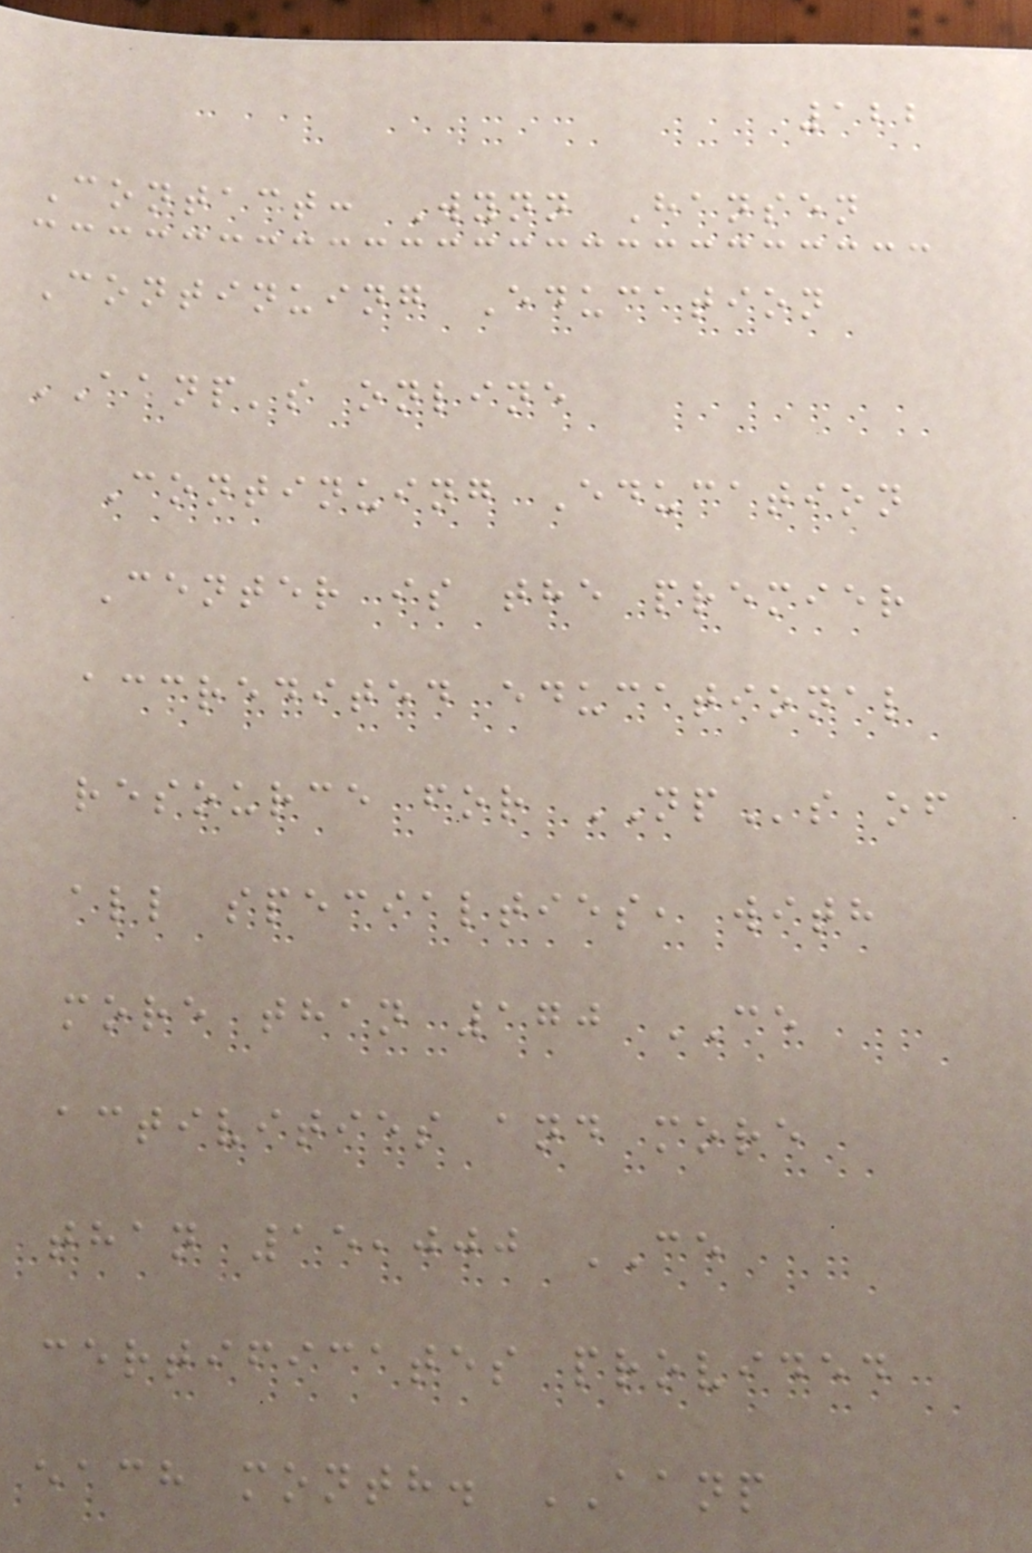122
Contact: Wynn Hansen
Continuing Education
AANP's online
Continuing Education
Center is the premier
accredited educational
resource for NPs of
all specialties, with
more than 170 CE
activities and more
than 15,000 CE
certificates provided
each month. AANP
